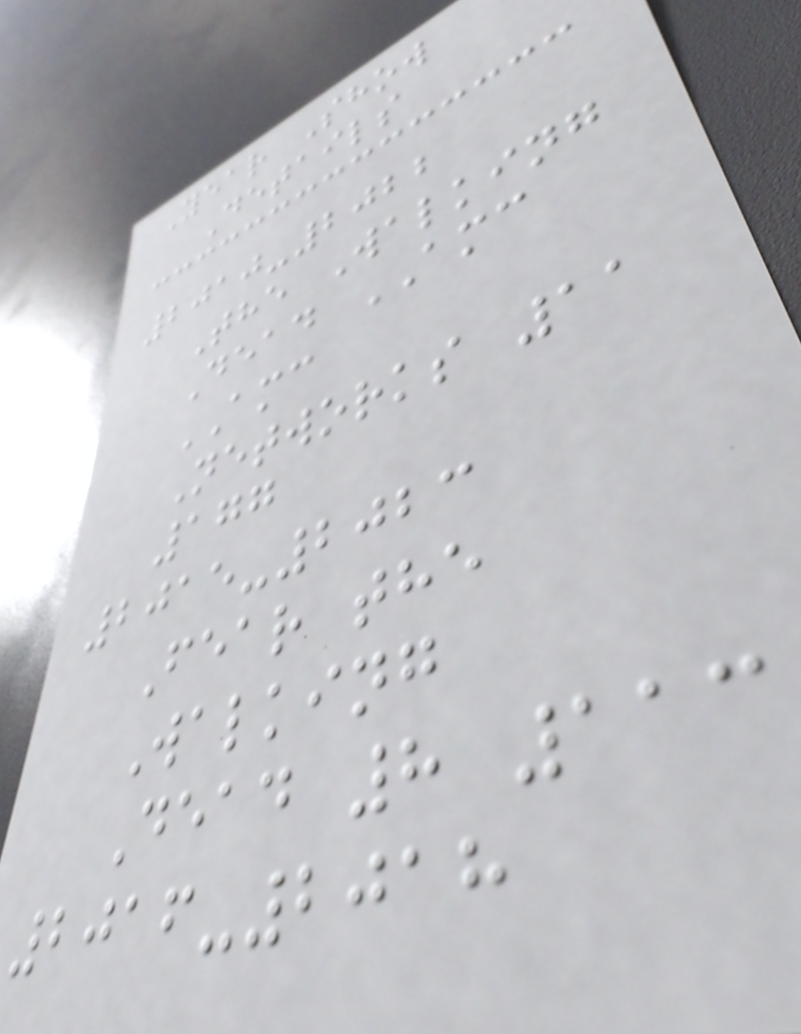Year Show
Details
2010-2022
The Walking
Dead AMC
AMC
Networks 11
177
2015-2023
Fear the
Walking
Dead 8 113
2016-2018
